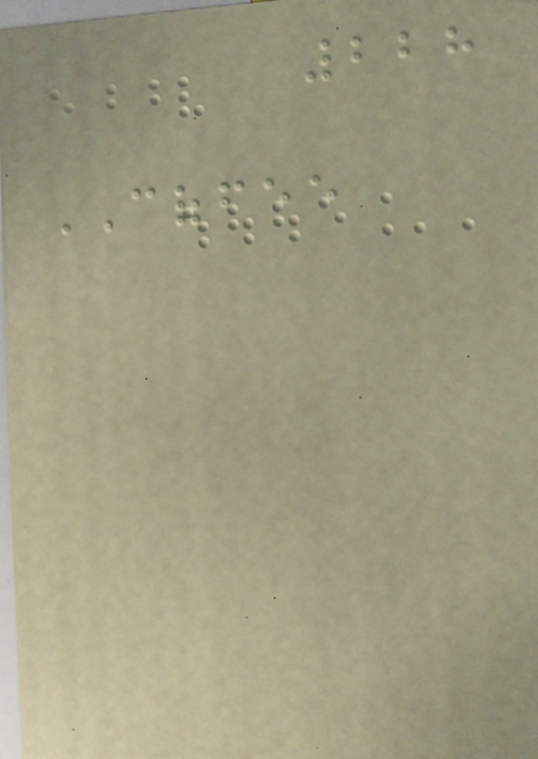228
COFFEE
